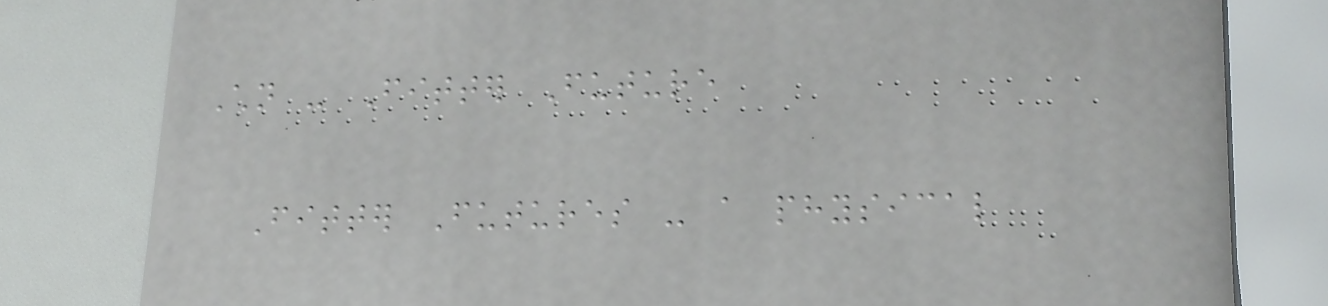Children - Fitter Future
Fitter Futures - a physical
